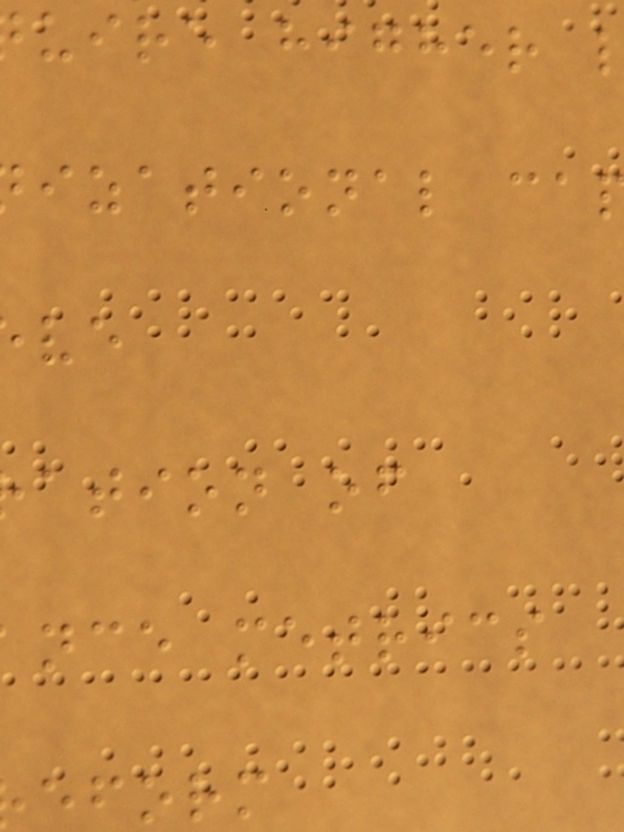uire higher
izational ca
ation of
nce metrics
eform
